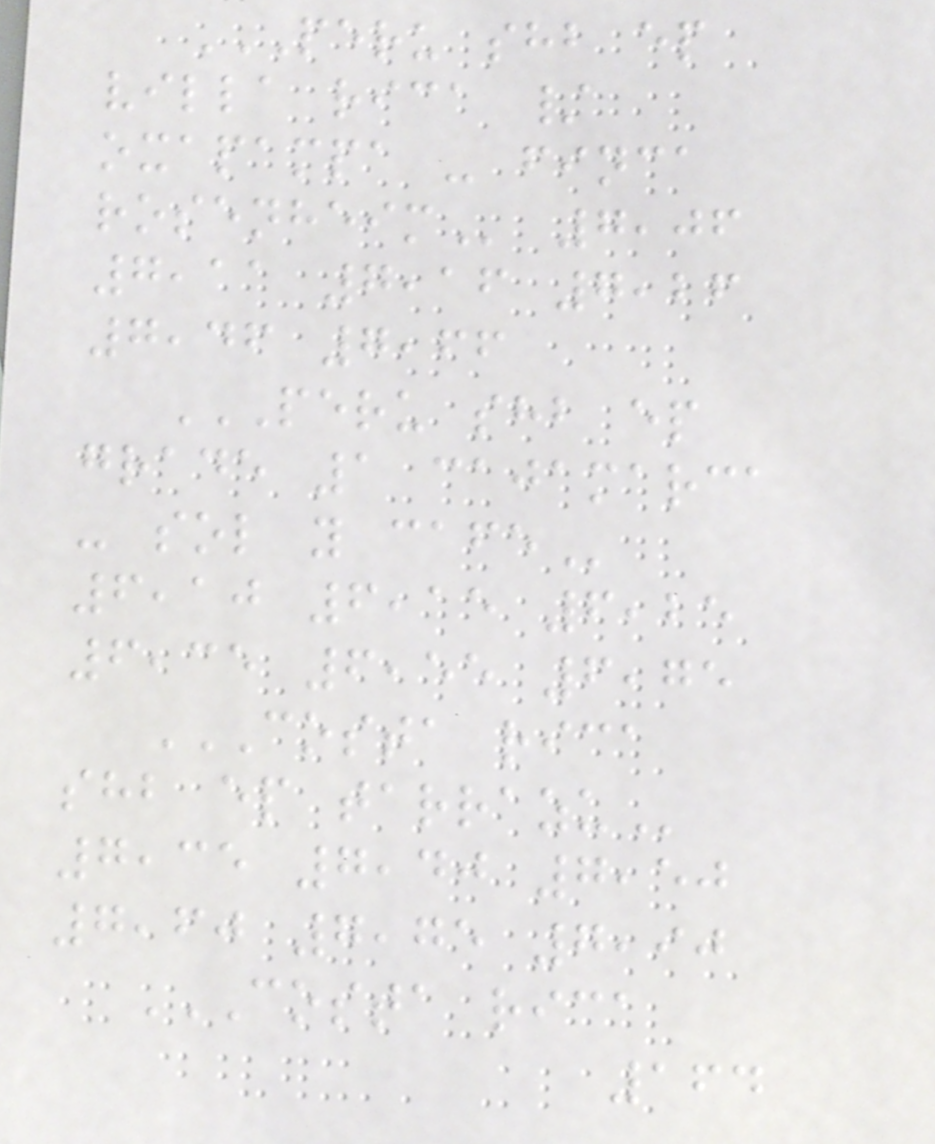PERU SHB EP
VILLA RICA /
OXAPAMPA - FINCA
ROSENHEIM 7,06
7,11 7,16 7,26
7,46 7,66
PERU SHB EP
GRADE 1 CAJAMARCA
- SOL Y CAFE
6,10 6,15 6,25
6,35 6,55 6,75
COSTA RICA
SHB EP TARRAZU
7,35 7,40 7,50
7,60 7,75 7,90
COSTA RICA
164
